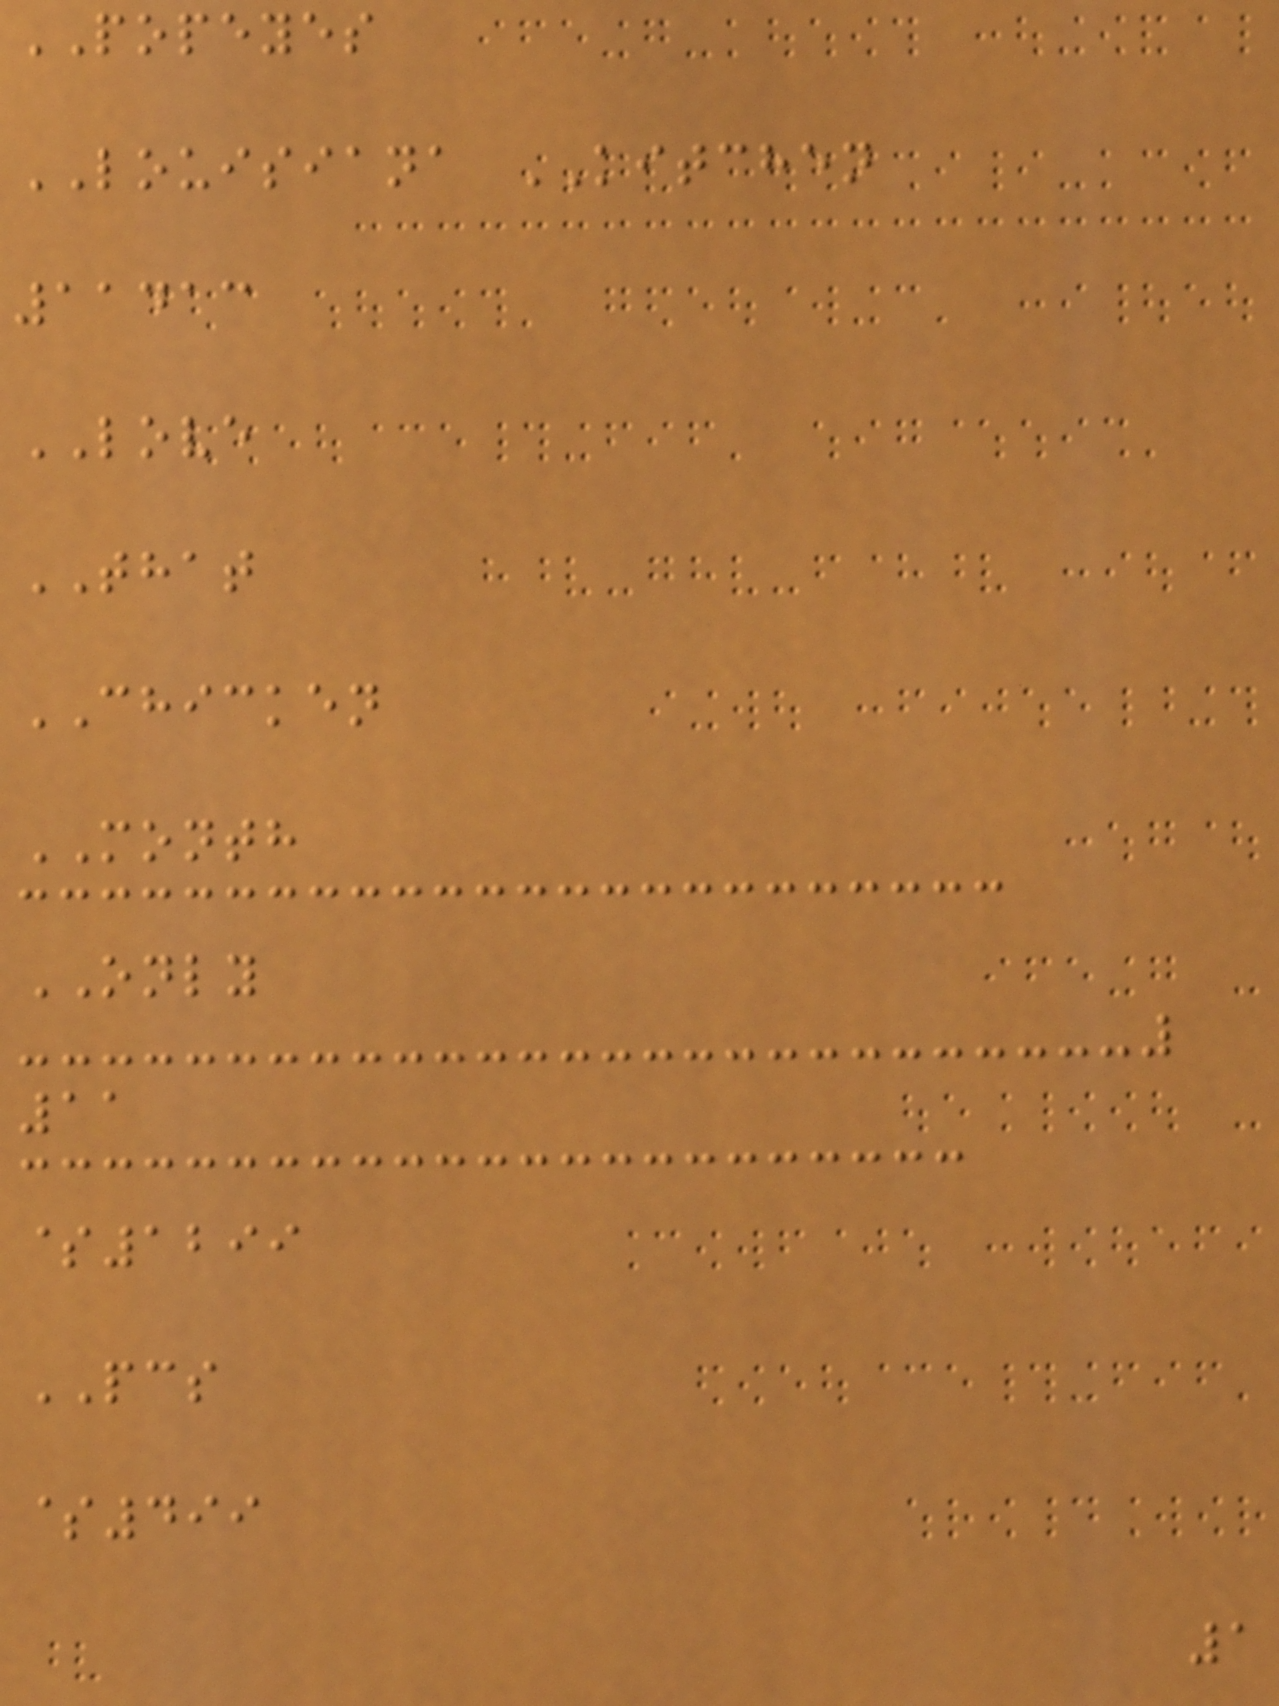POPEYES
LOUISIANA KITCHEN
11413
LOVE
THAT
CHICKEN
MONTH
ONLY
11
$1299
PCS
$499
1
